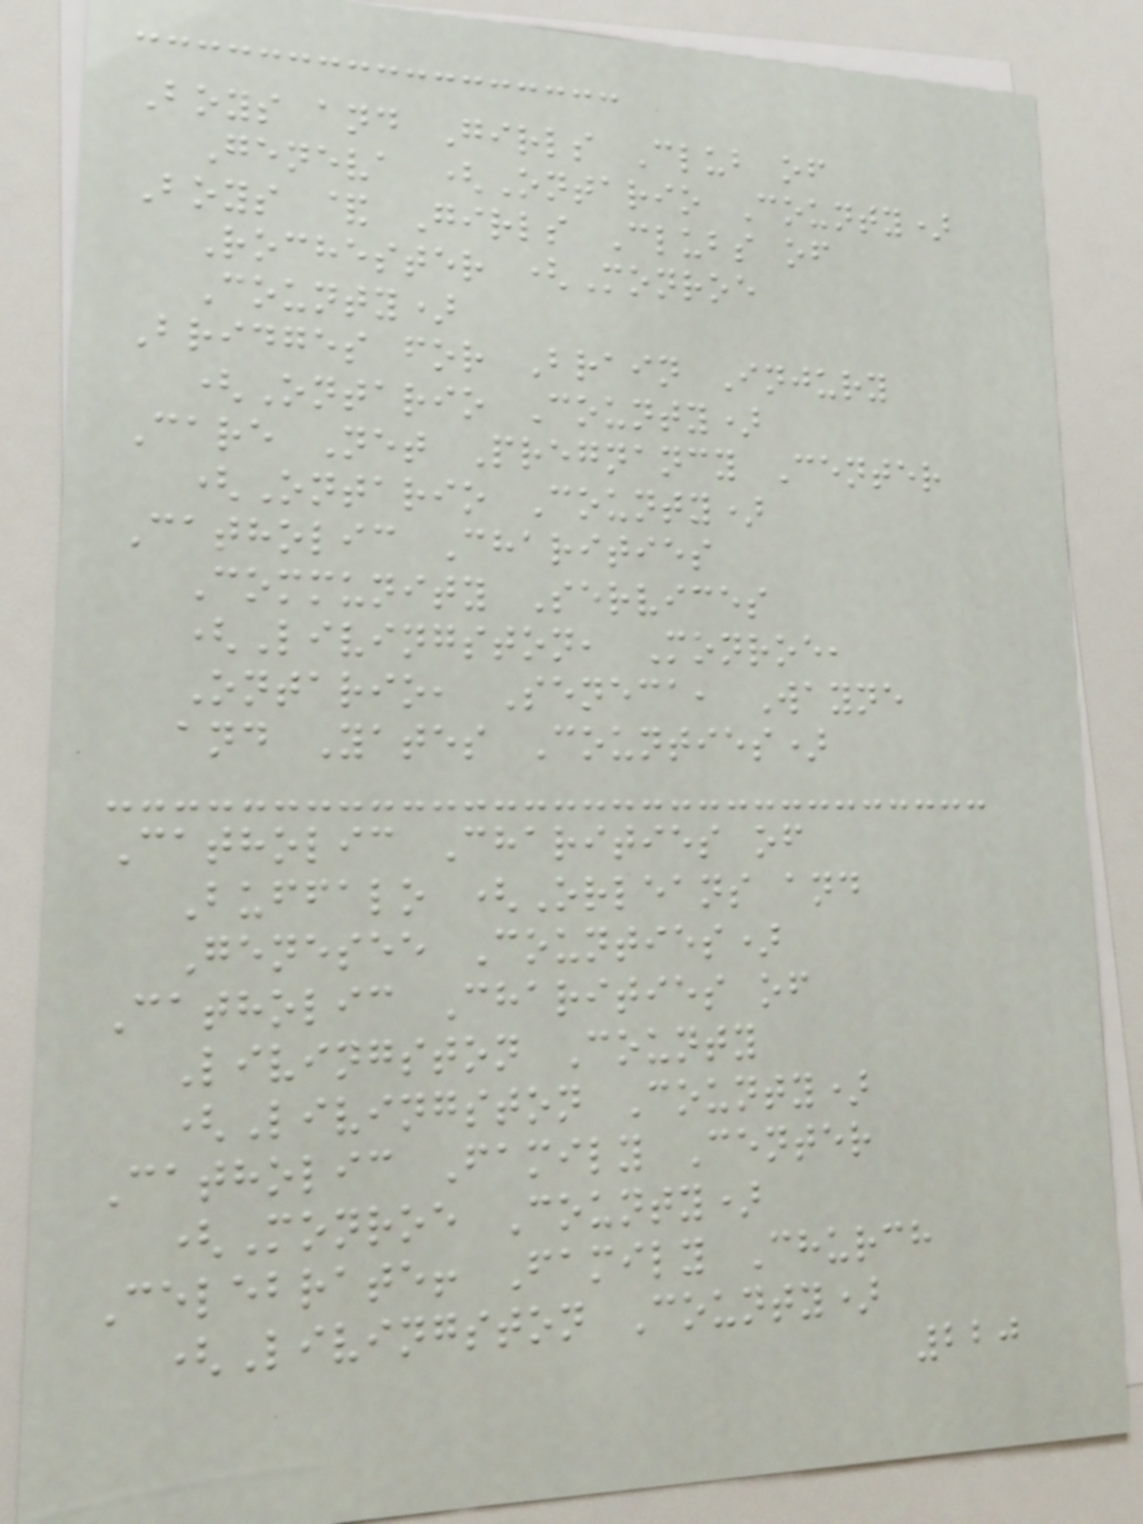Boys and Girls Club of
Geneva (Ontario County)
Boys & Girls Clubs of
Rochester (Monroe
County)
Bridges for Brain Injury
(Ontario County)
Care Net Pregnancy Center
(Ontario County)
Catholic Charities
Community Services
(Livingston, Monroe,
Ontario, Seneca, Wayne
and Yates Counties)
Catholic Charities of
Buffalo (Orleans and
Genesee Counties)
Catholic Charities of
Livingston County
(Livingston County)
Catholic Family Center
(Monroe County)
Celebrate! Family Church
(Livingston County)
220
